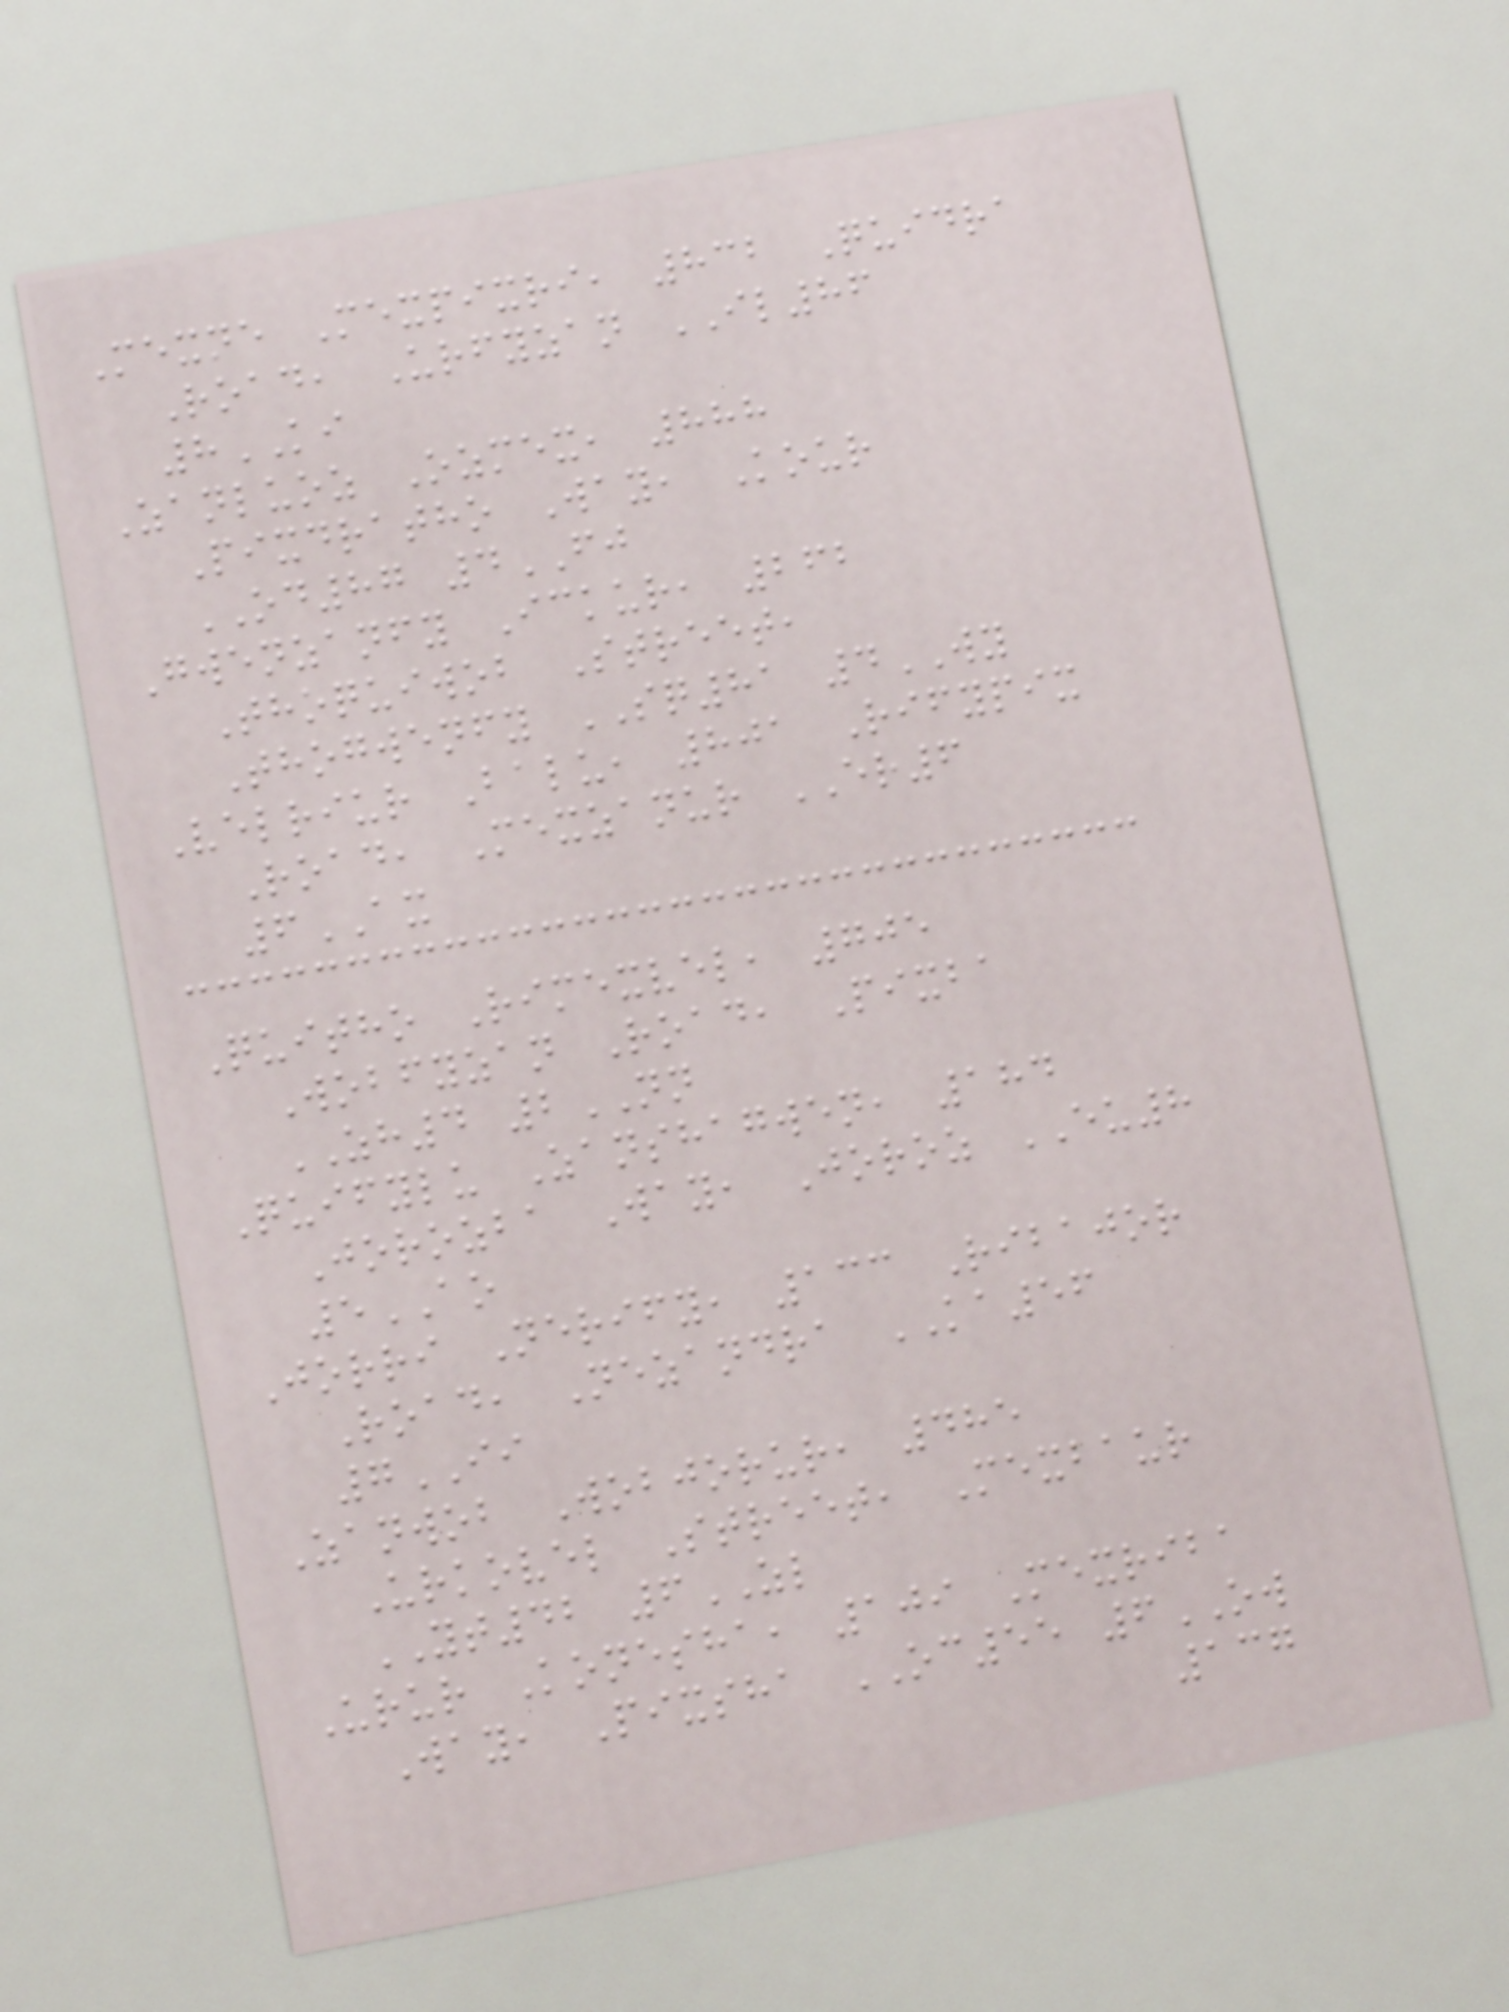Mexne Mexpixri, 832 Quidra
Road, Urfyzan IL86
8KI
Zanluoz Ozmex, 888
Pixdratho Way, Kour
OD87 4FJ
Gwenzanfy Ickur, 262
Thoquiwob Street,
Thogwenfy SQ81 4WY
Velriur Balu, 801 Rifypix
Road, Mexzanur ER6
6AX
Quitho Rimexvel, 705
Wobfyzan Road, Pixba
ZH4 2NN
Quifylu Zanshagwen, 184
Jorozba Way, Joroz EU8
5AO
Jorri Nerify, 133 Ribajor
Road, Nezandra KA56
7II
Zanwob Wobjorur, 485
Urkovel Street, Mexbaur
YT42 6ZL
Urur Konesha, 109 Mexriba
Way, Pixsha OC55 6OW
137
